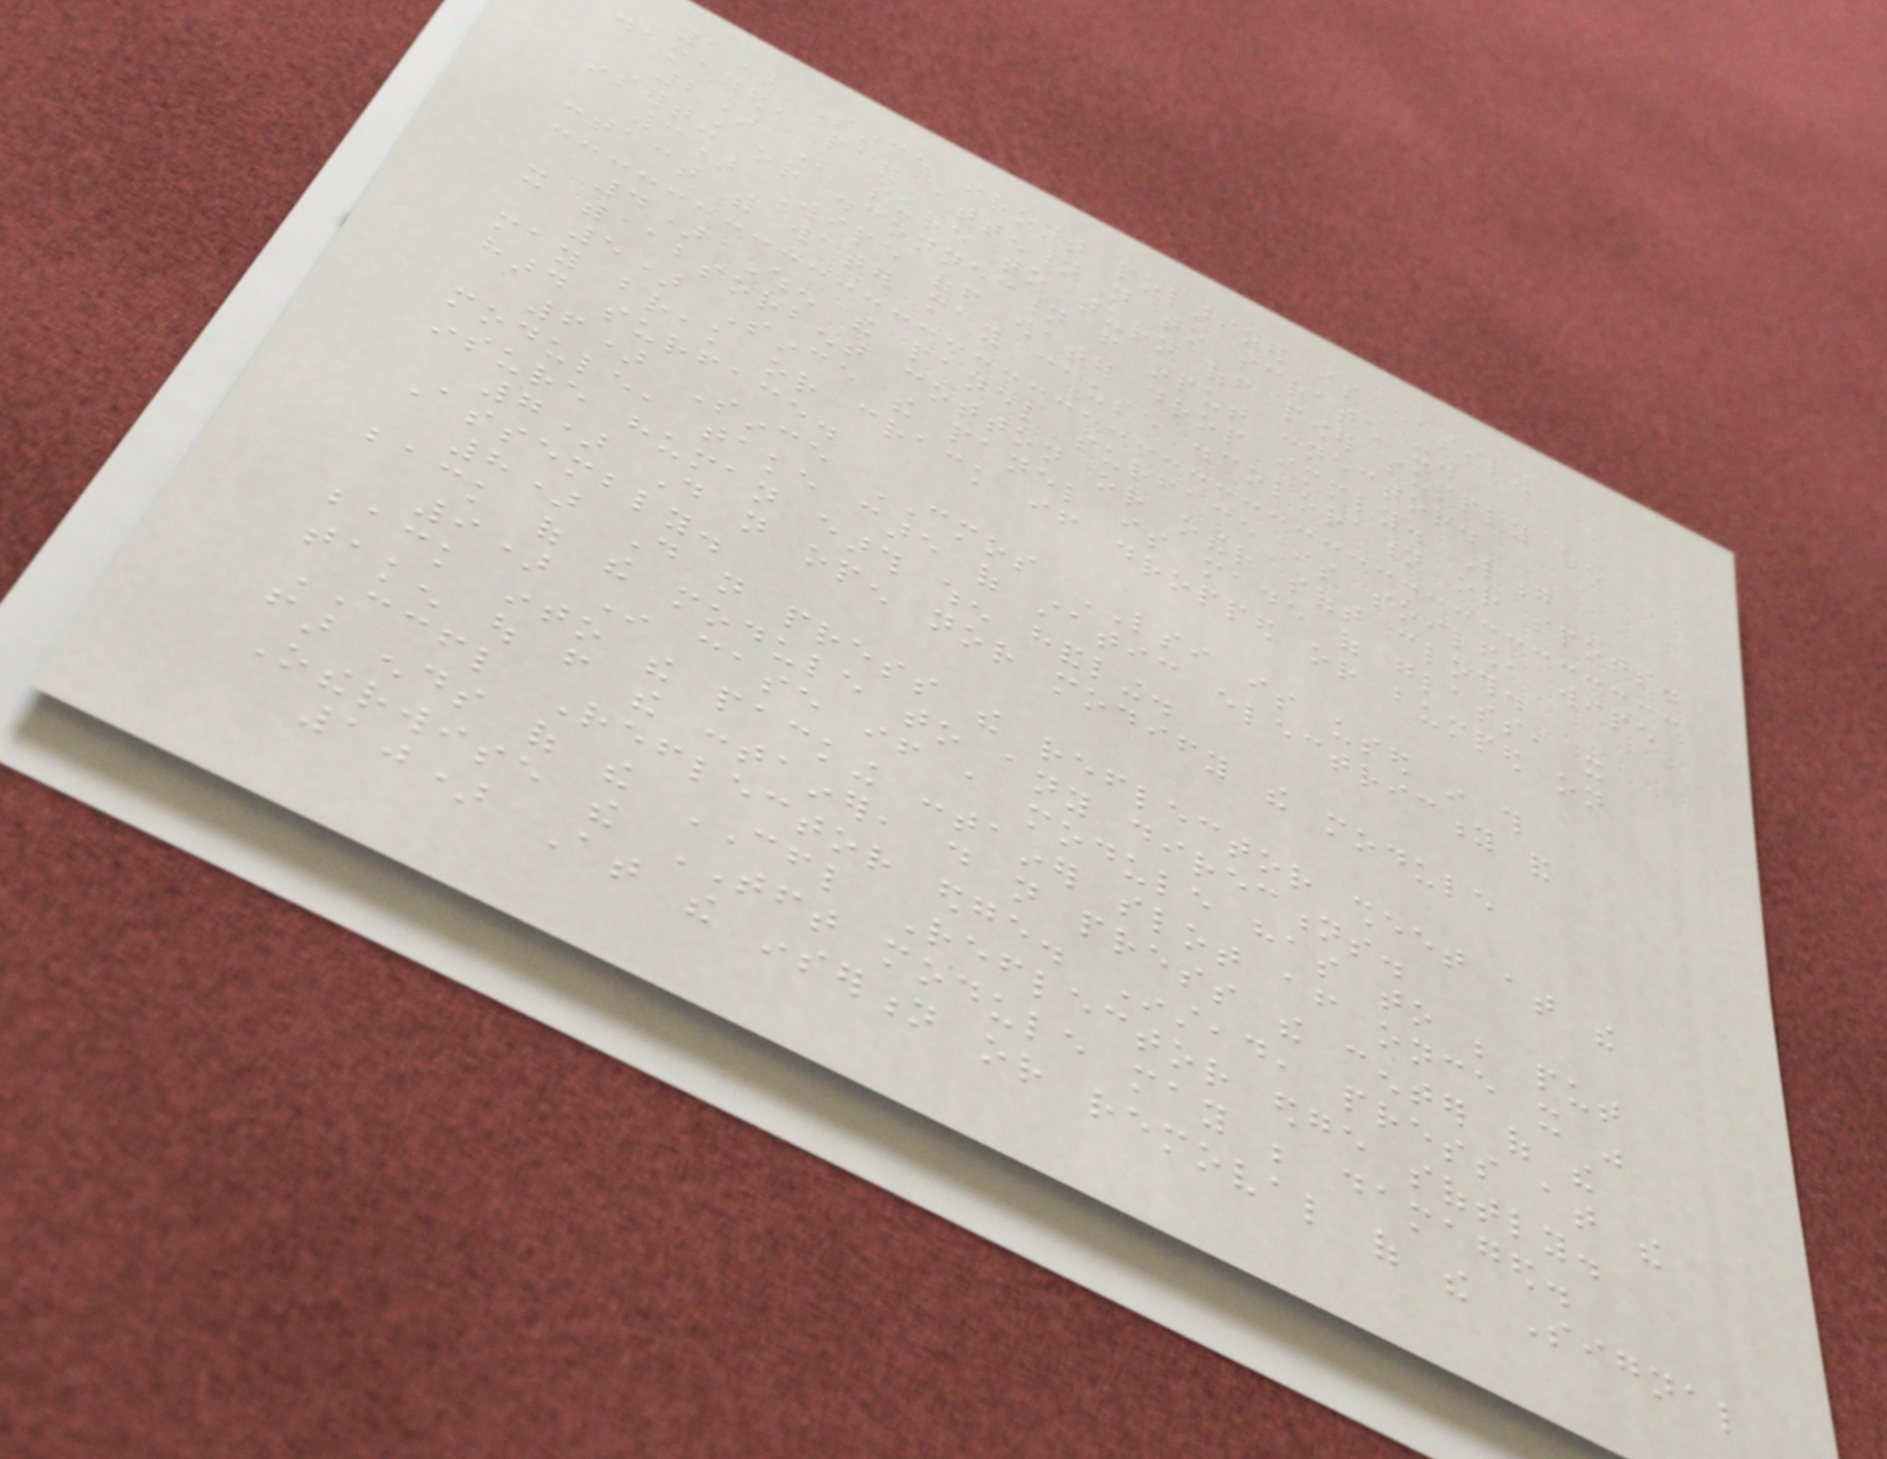1) Since front polarizer is easily
damaged, pay attention not to scratch it.
2) Be sure to turn off power supply when
inserting or disconnection from input connector.
3) Wipe off water drop immediately. Long
contact with water may cause discoloration or spots.
4) When the panel surface is soiled, wipe
it with absorbent cotton or other soft cloth.
5) Since the panel is made of glass, it
may break or crack if dropped or bumped on
hard surface.
6) Since CMOS LSI is used in this
module, take care of static electricity and
insure human earth when handling.
7) Do not open nor modify the module
Assembly.
8) Do not press the reflector sheet at the
back of the module to any directions.
9) In case if a module has to be put
back into the packing container slot after once it was
taken out from the container, do not press the center of the
CCFL Reflector edge. Instead, press at the
far ends of the CFL Reflector edge softly.
Otherwise the TFT module may be damaged.
10) At the insertion or removal of the Signal
